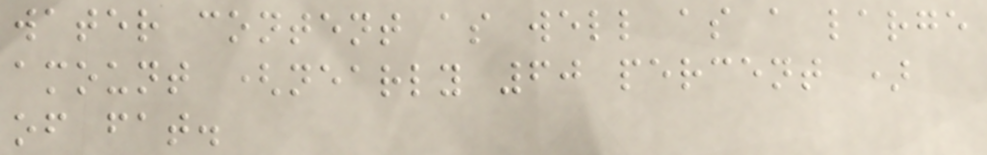water content as well as a large
amount (nearly 60 percent )
of fat.
